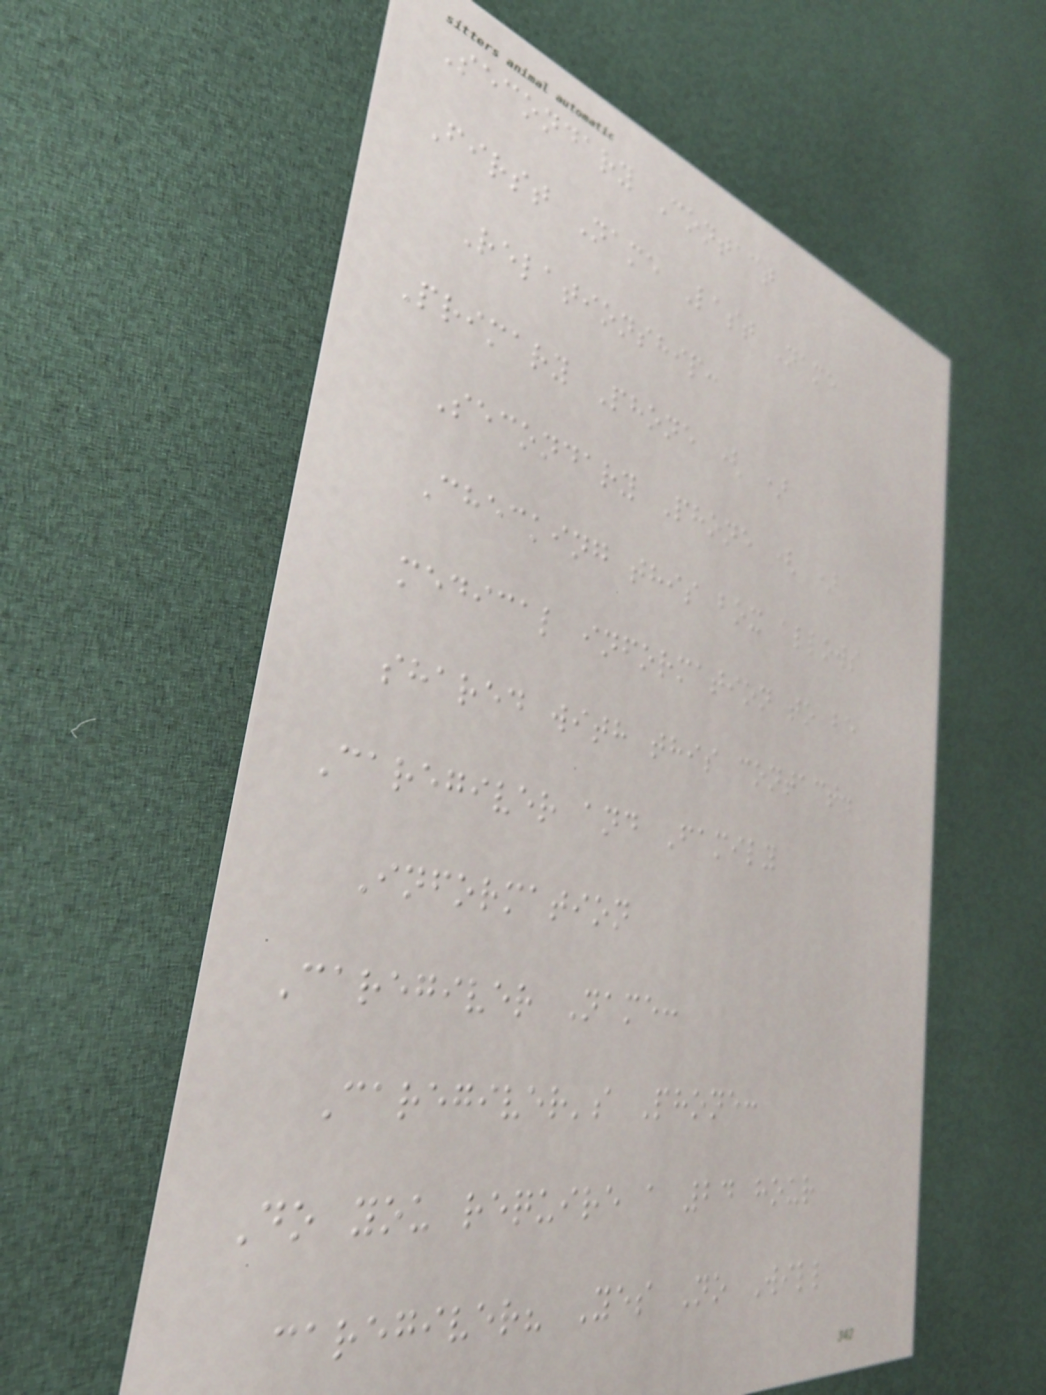Secondary Contact
First Name Last Name
Relationship:
Primary Phone ( )
Secondary Phone ( )
Checking this box allows
medical information to be
shared with this contact.
Caregiver and Family
Information
Caregiver Name:
Caregiver's Phone:
Do you require a 24 hour
caregiver? Yes No Will
